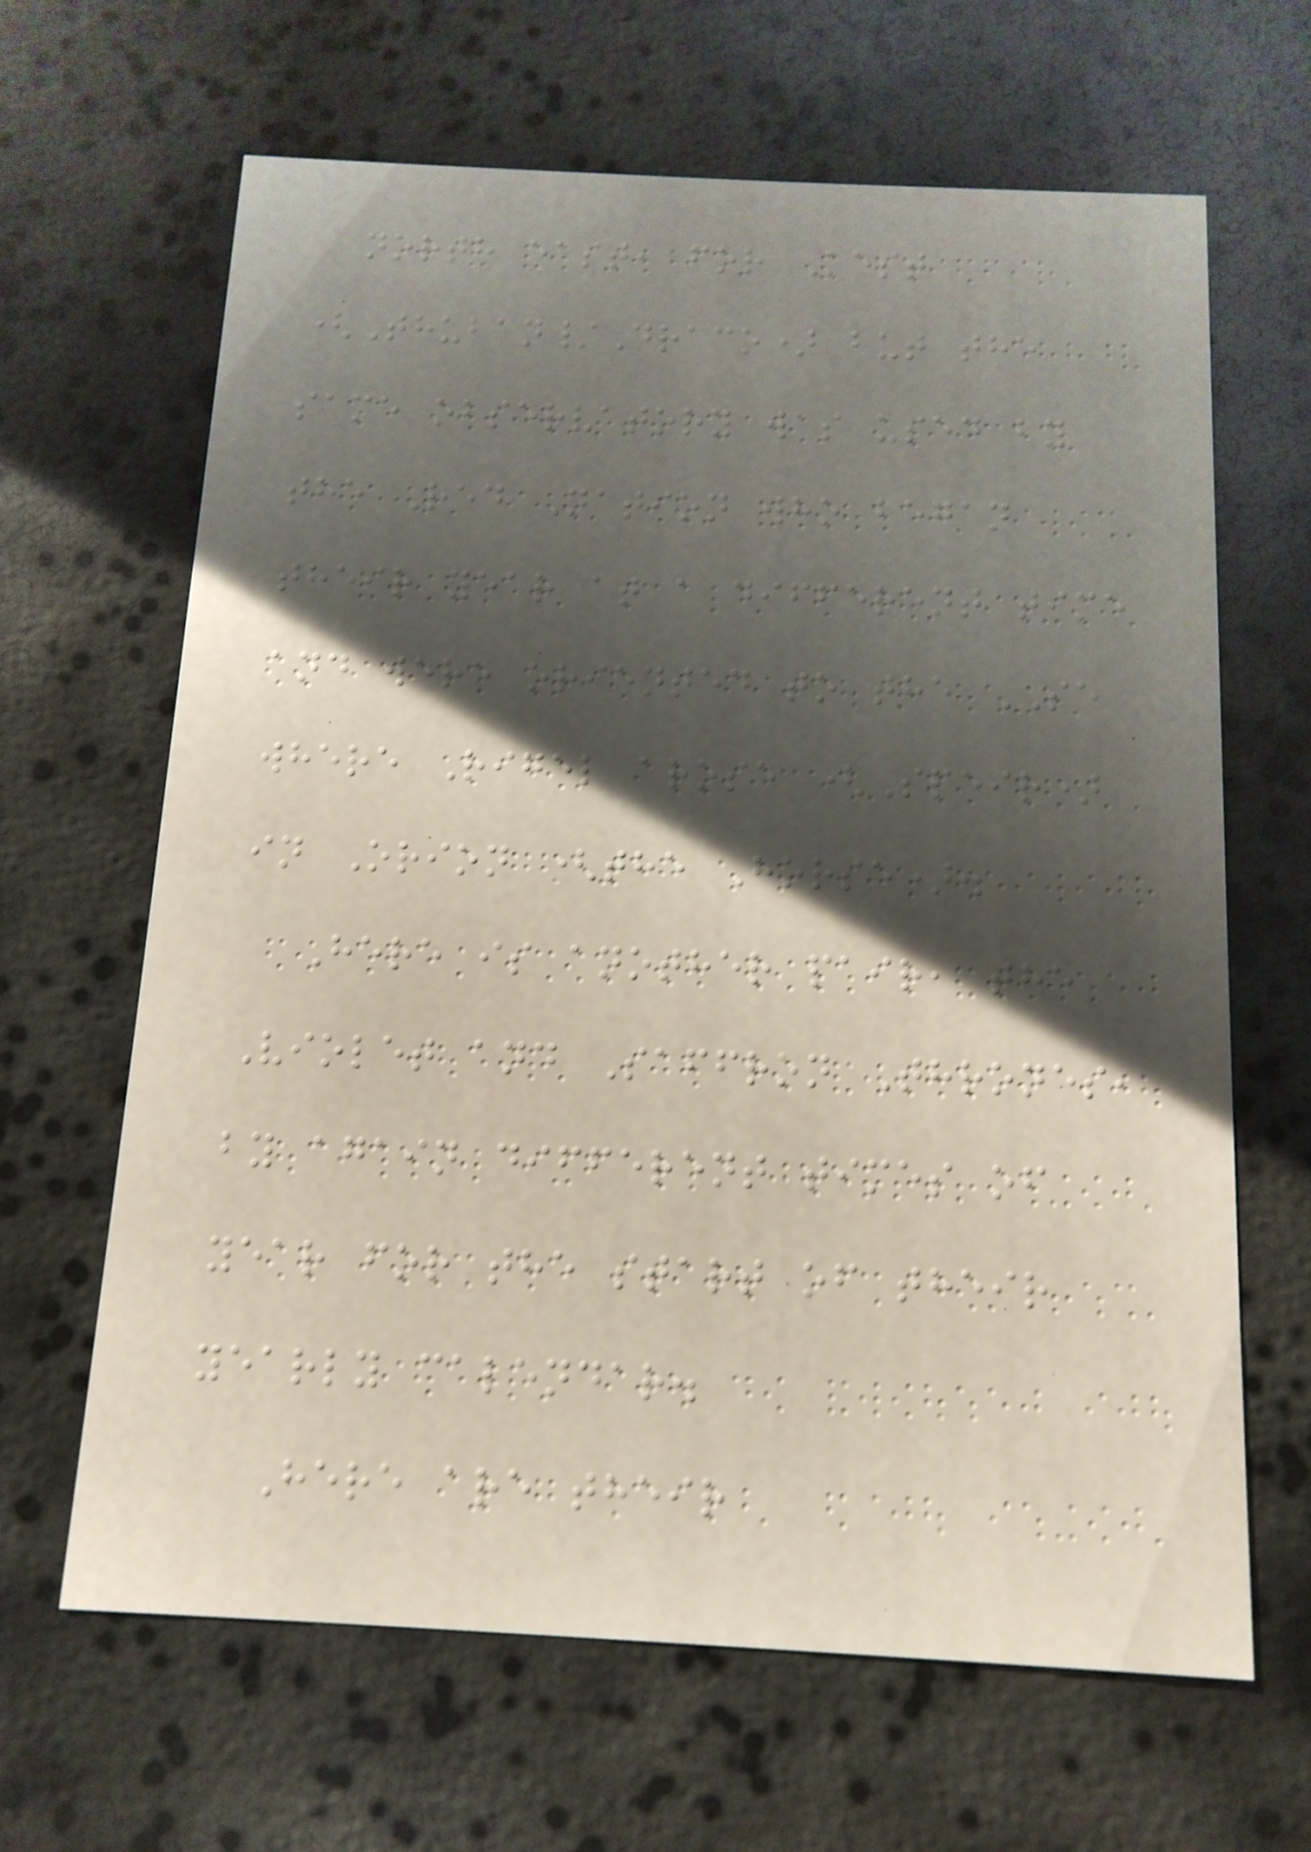north east, for Kest
(Thuban/Draco) but the
same observatory was used by
the Red Nation who began
their year at a different time
and were oriented to the SE
where Rigel arose (Speir)
in Orion (the Horse).
Here is another pair, the
Violet and Saffron Thrones,
by again different times of
year for the start of their
yearly calendar.
Here are their
